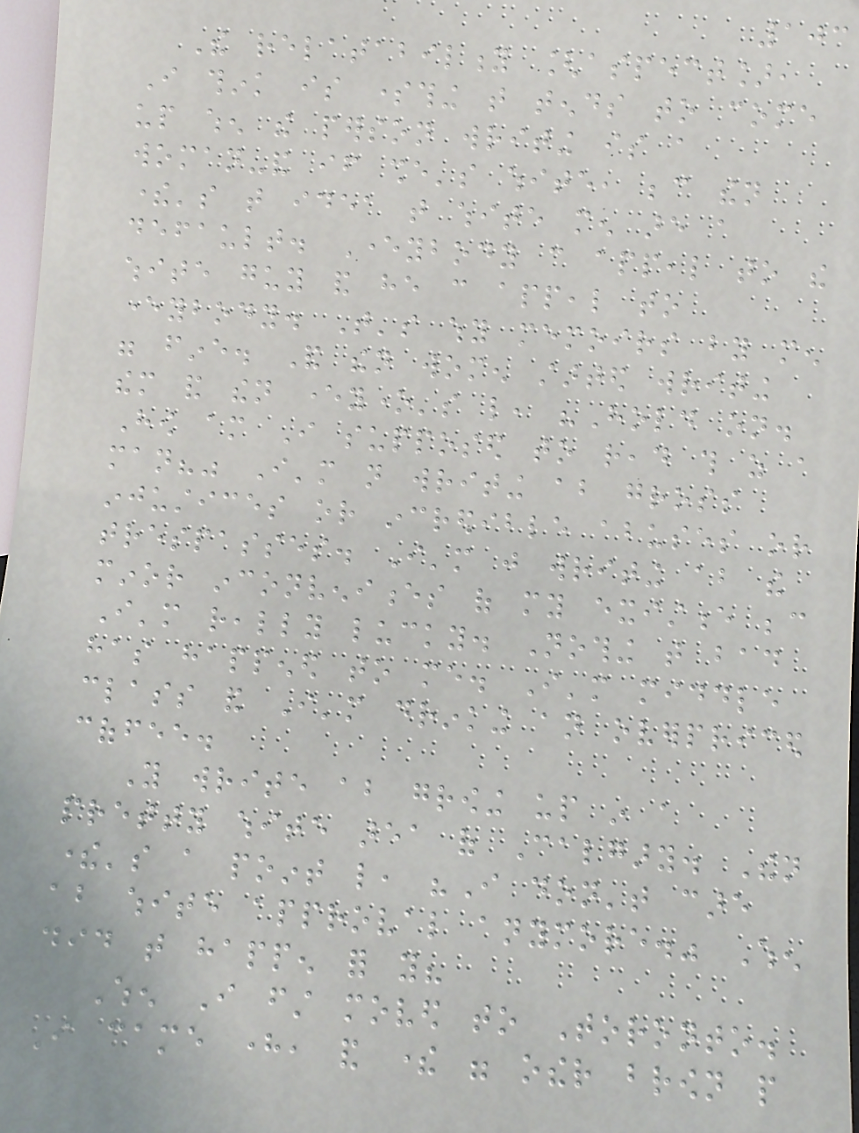103
The relatability [aspect],
I think is something that tends to come
up when the person writing is a
woman-and if she's white, because then
there's that idea that white men are a
default. Everybody can appeal to the
white guy and he can appeal to
everybody. That's why memoirs by men
were fine. And then women started writing
them and then everyone's like, "Hold on.
How am I supposed to read this as a
man?" I'm not writing about gross
injustices or incredible abuses or
trespasses. I'm just writing about the
minor inconveniences of my existence because
I'm really lucky. Nothing that bad
has happened to me. I'm middle
class and I'm drinking an overpriced
coffee.
You write about growing up in a
pretty white area of Calgary. Then
there's a point like, "I don't care
about white approval anymore." When
did that happen for you?
When I first moved to Toronto.
I came here, and there were other brown people
